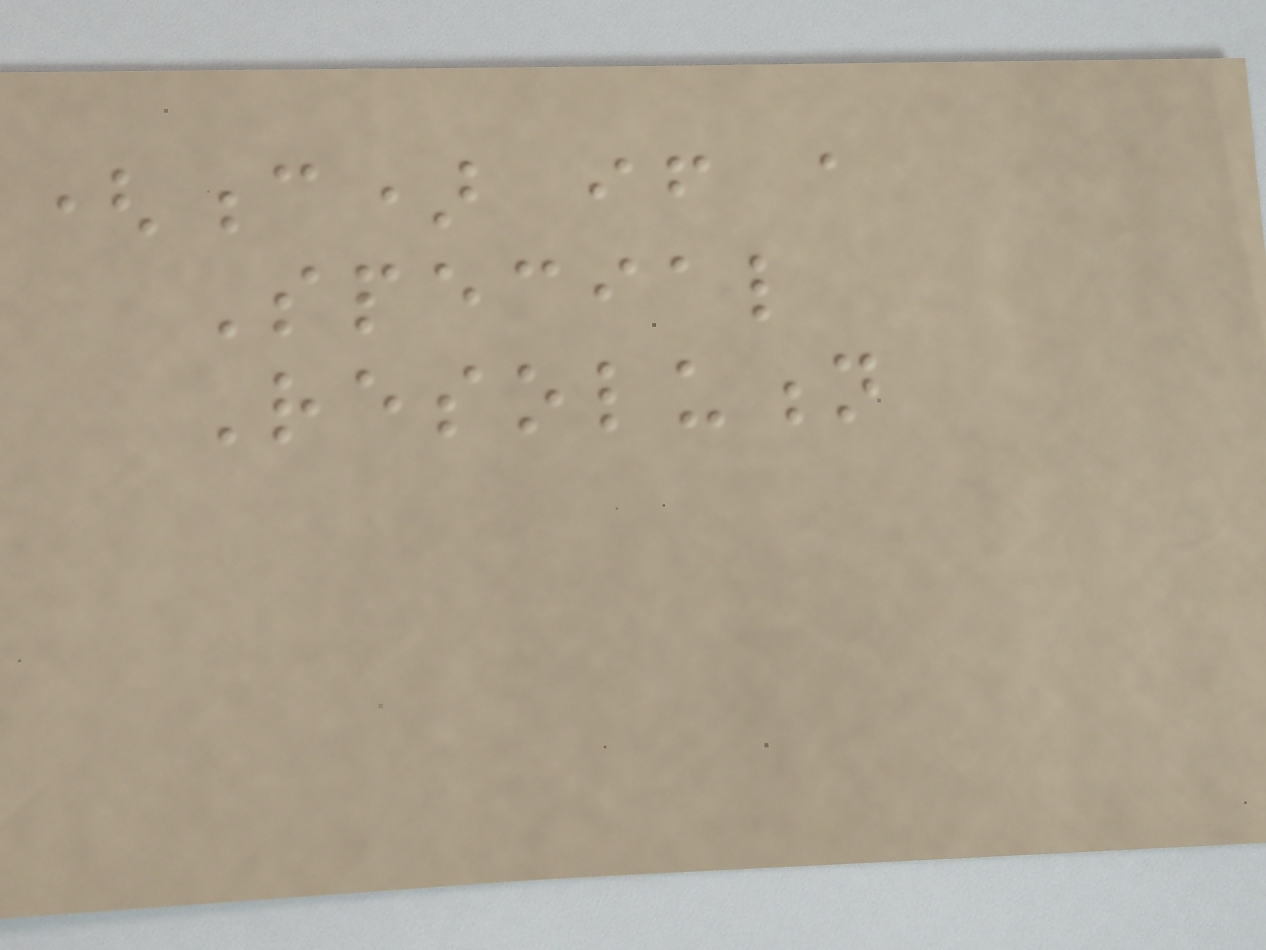(c) if a
Special
Resolution
